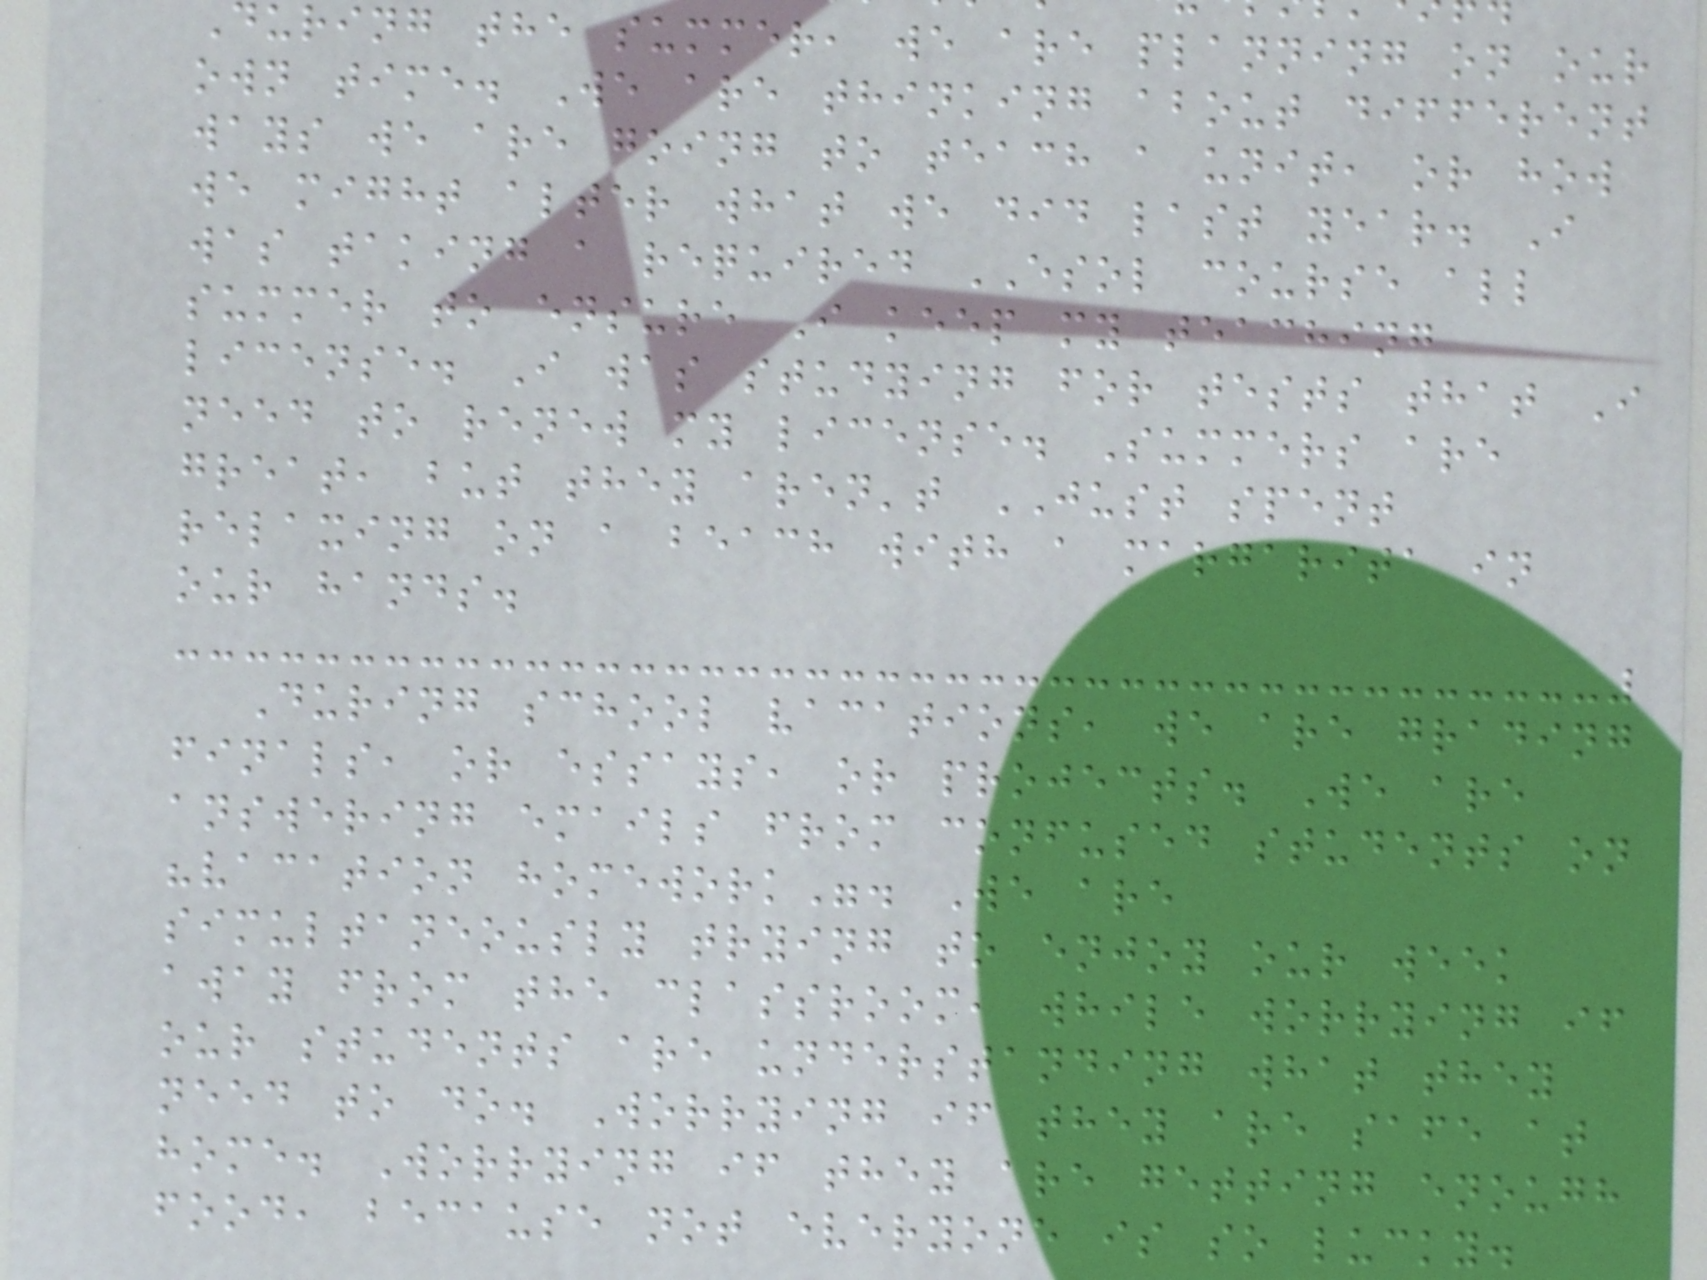During the summer, we are planning on our
own time. We are thinking about different
ways we are going to teach a unit, or how
we might alter what we did last year. I
was taking a required ESOL course all
summer to ensure I keep my teaching
license. I was studying for tests that I
need to renew my license. Summers are
great, but they aren't JUST spent
relaxing on a beach with a margarita in
our hands.
During school vacations, we are grading
finals, or essays, or projects. We are
answering emails from confused students on
"vacation homework". We are
simultaneously trying to enjoy our week
away from the classroom, while worrying if
our students are understanding what they
need to do. Worrying if they are safe at
home. Worrying if they are getting enough
food, because not everyone is so lucky.
